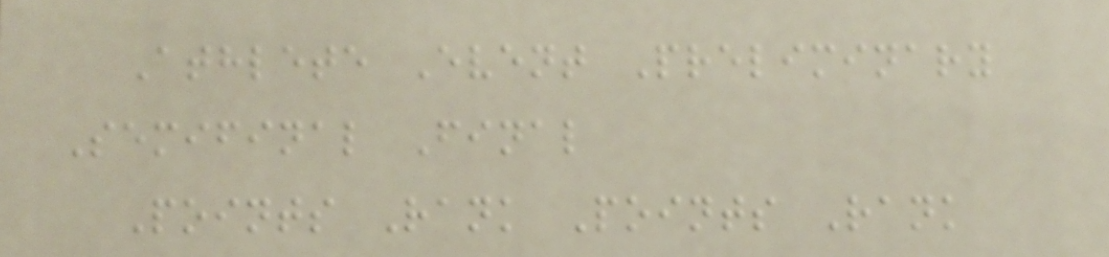Athlete Event Preliminary
Semifinal Final
Points Rank Points Rank
